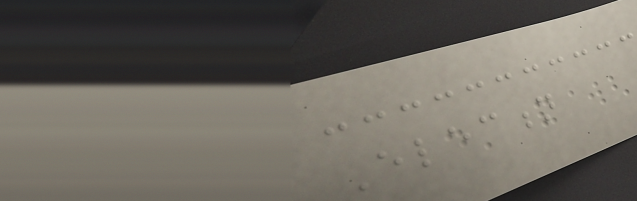Election
